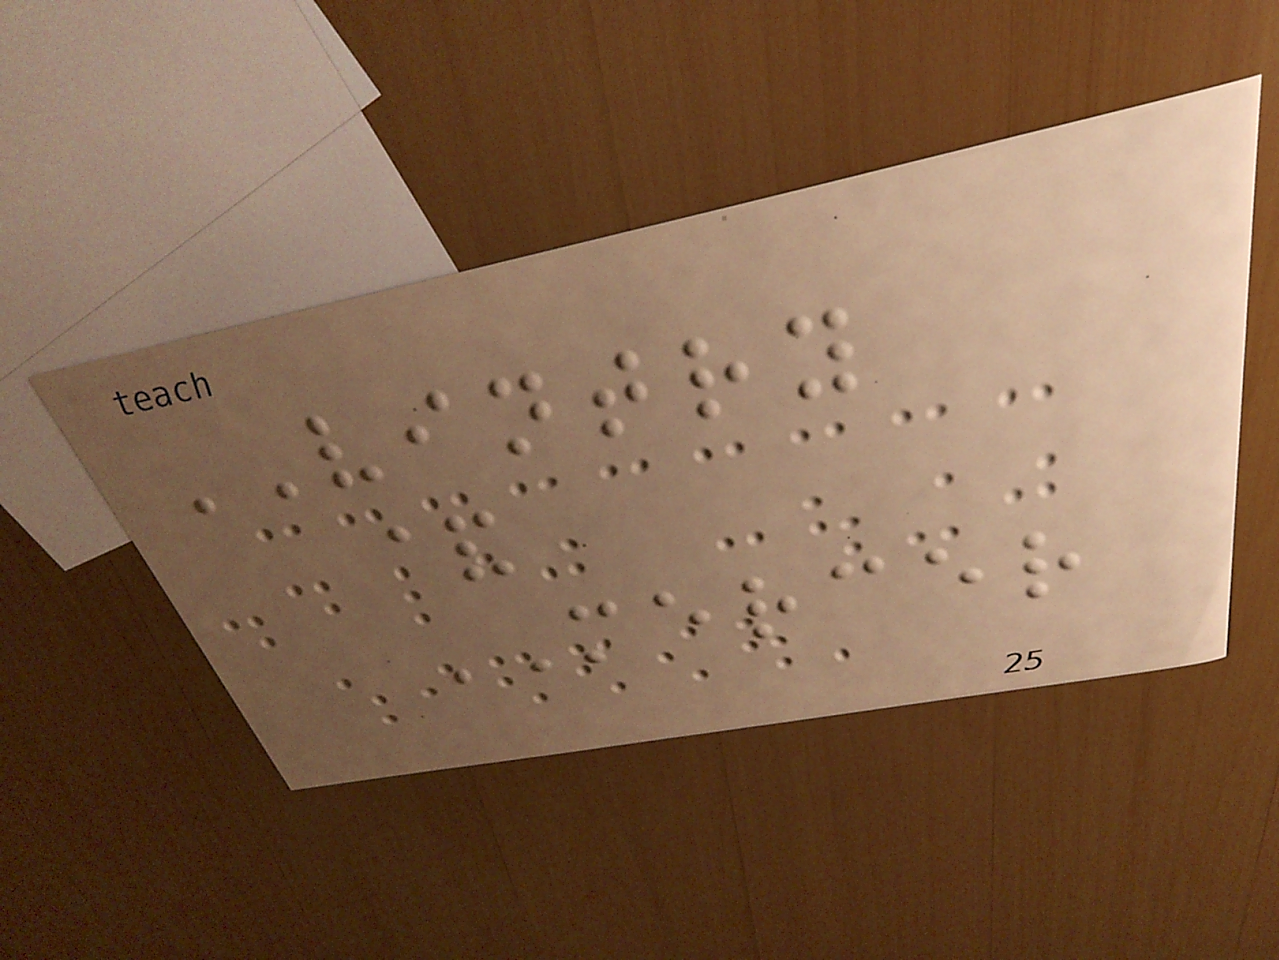VINTRY
&
MERCER
